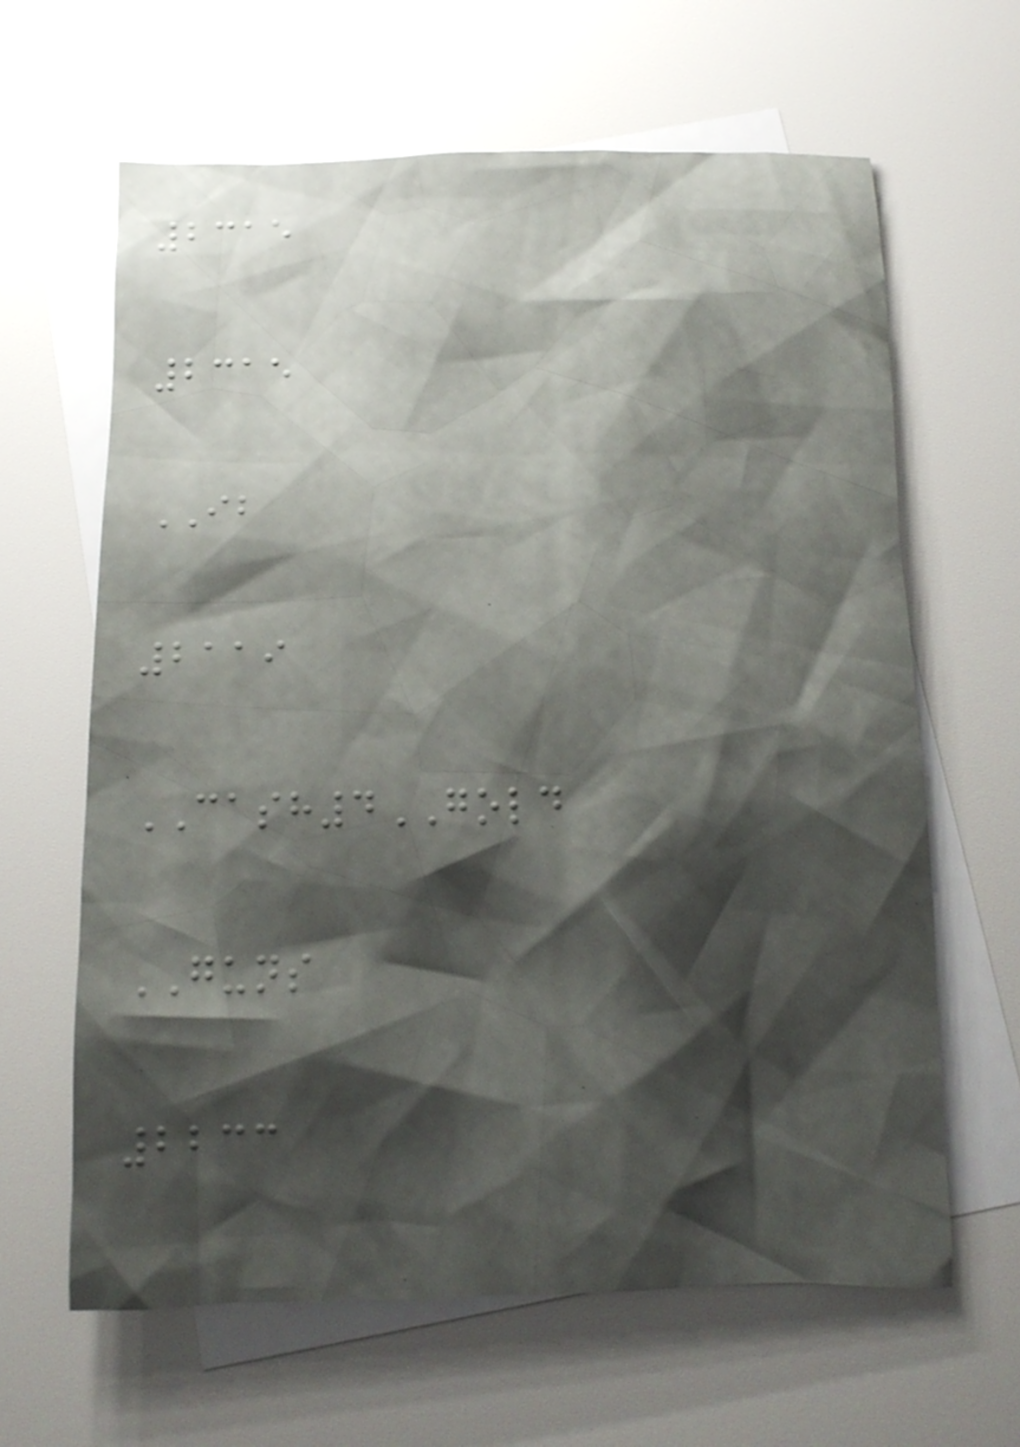2315
2315
IB
2119
CASH4GOLD
GUNS
2233
